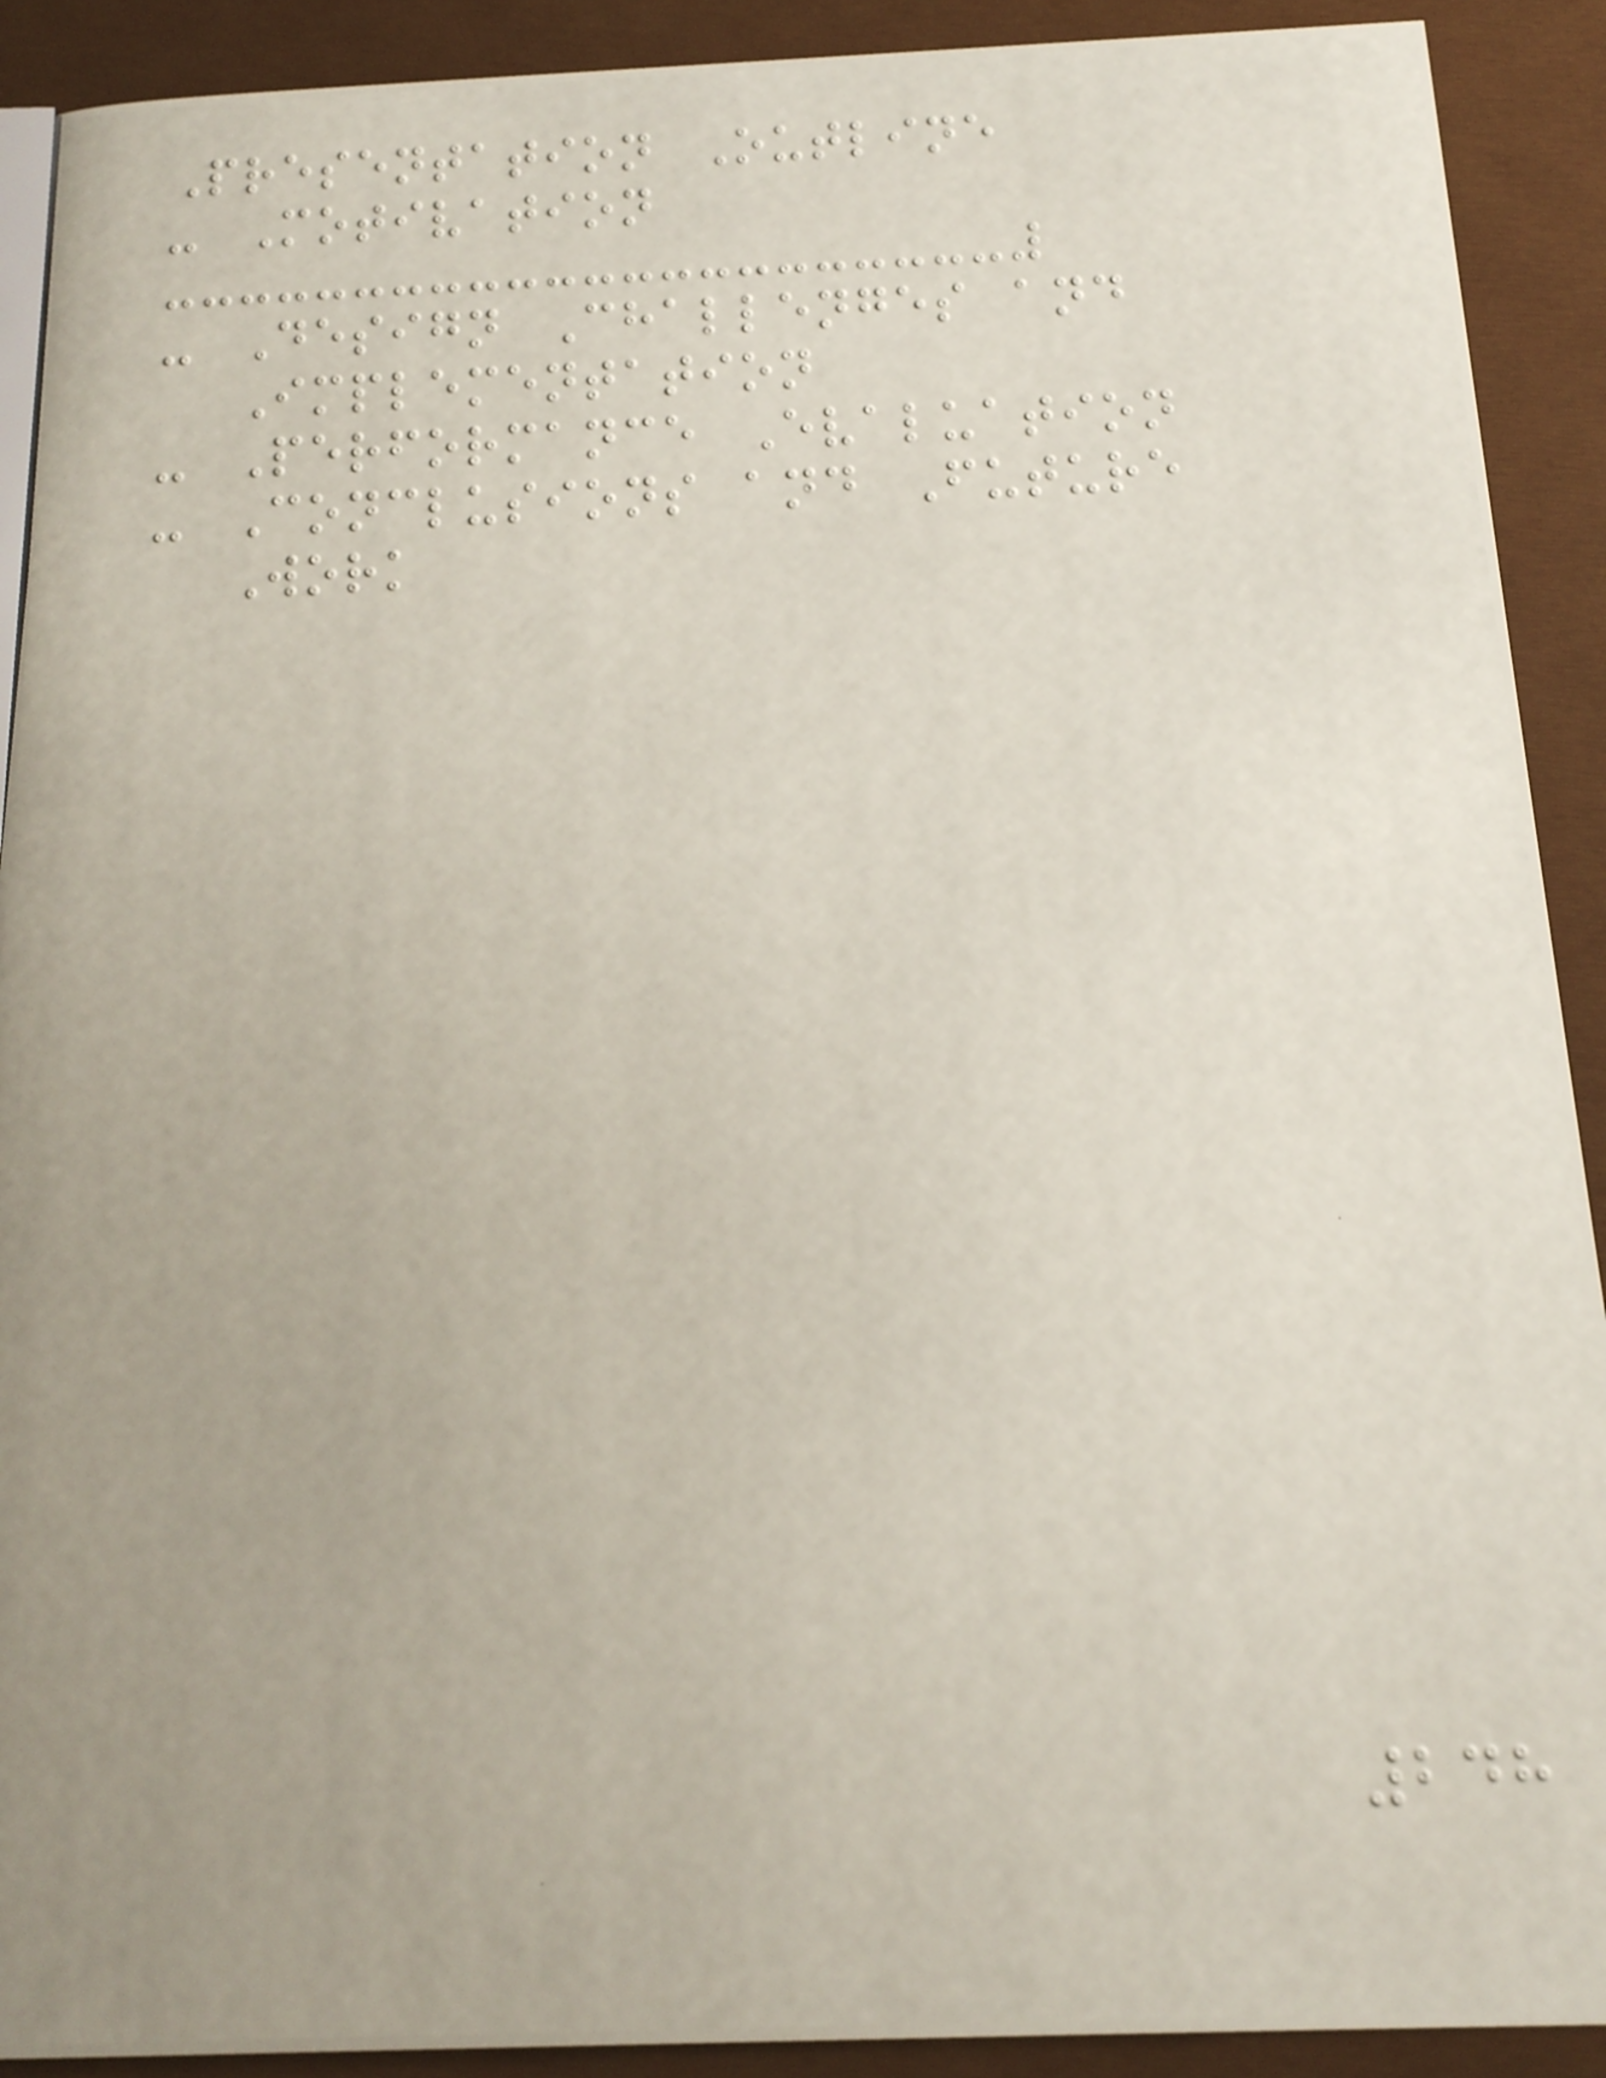Presentation Outline
- Motivation
- Design Challenges and
Implementation
- Performance Evaluation
- Conclusions and Future
Work
248
